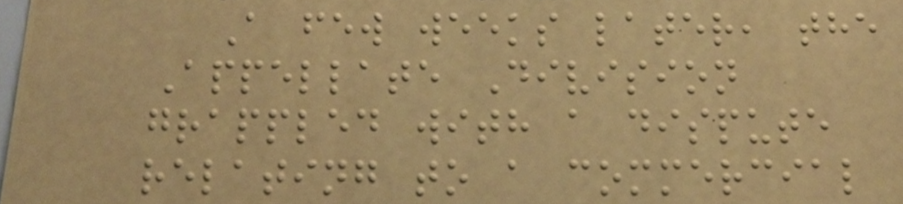A few weeks later, the
Appellate Division
grappled with a dispute
relating to a commercial
